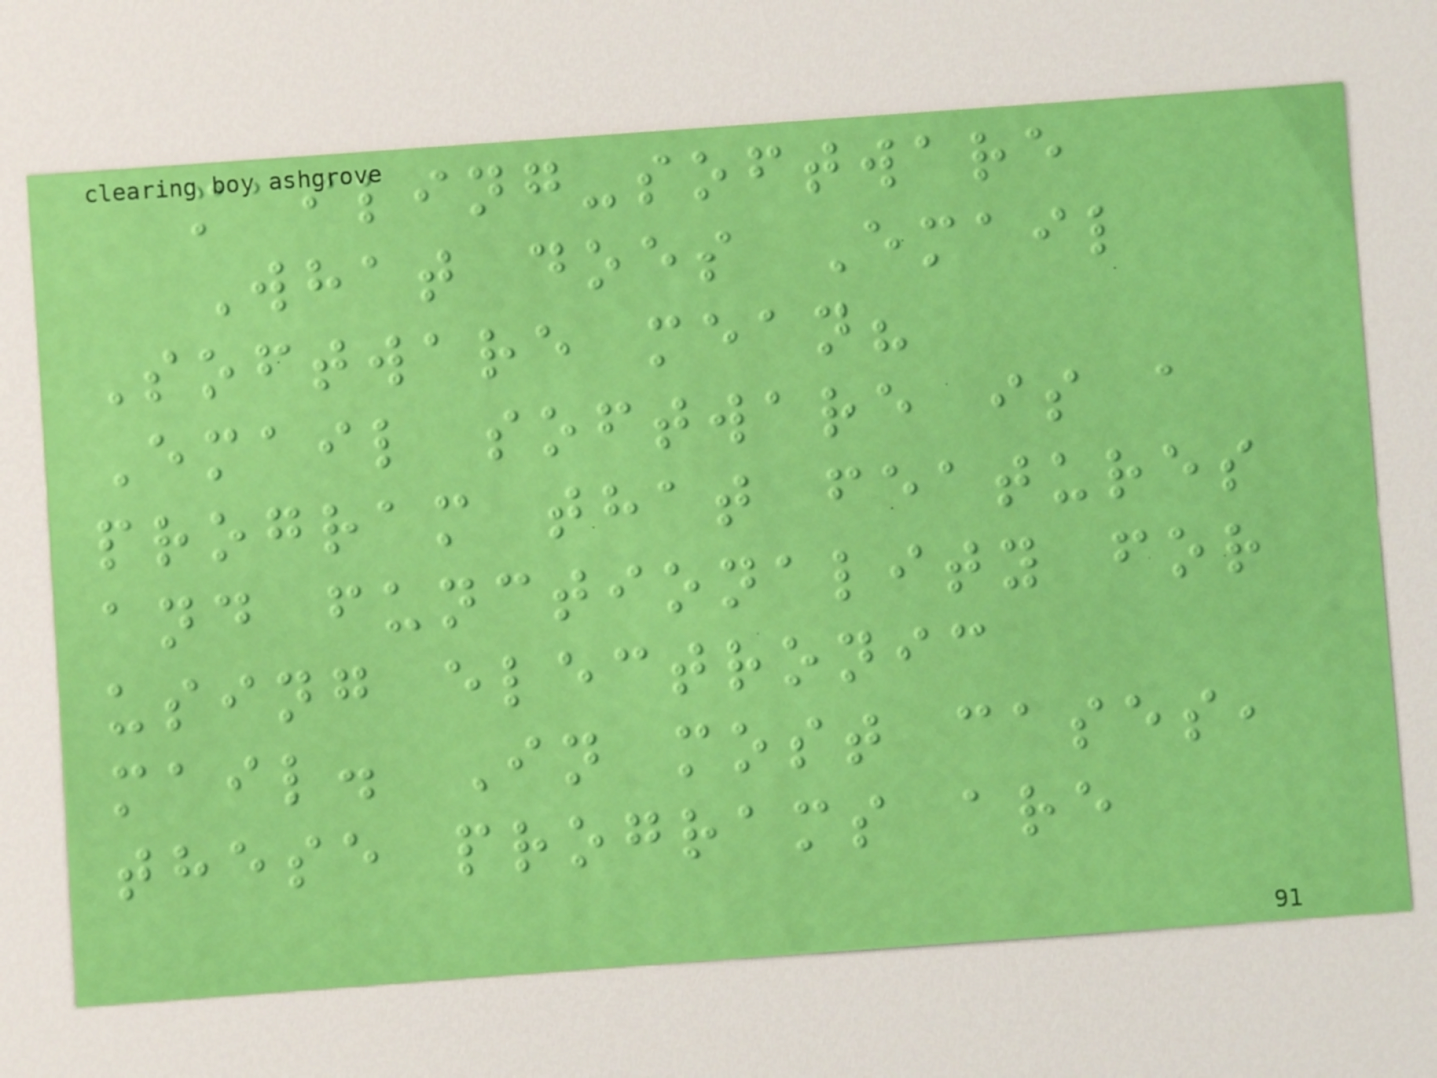mailing-software
What does Email
Software mean?
Email software is a
program that features
and functionality for
using electronic
mail. In most cases,
these programs are
